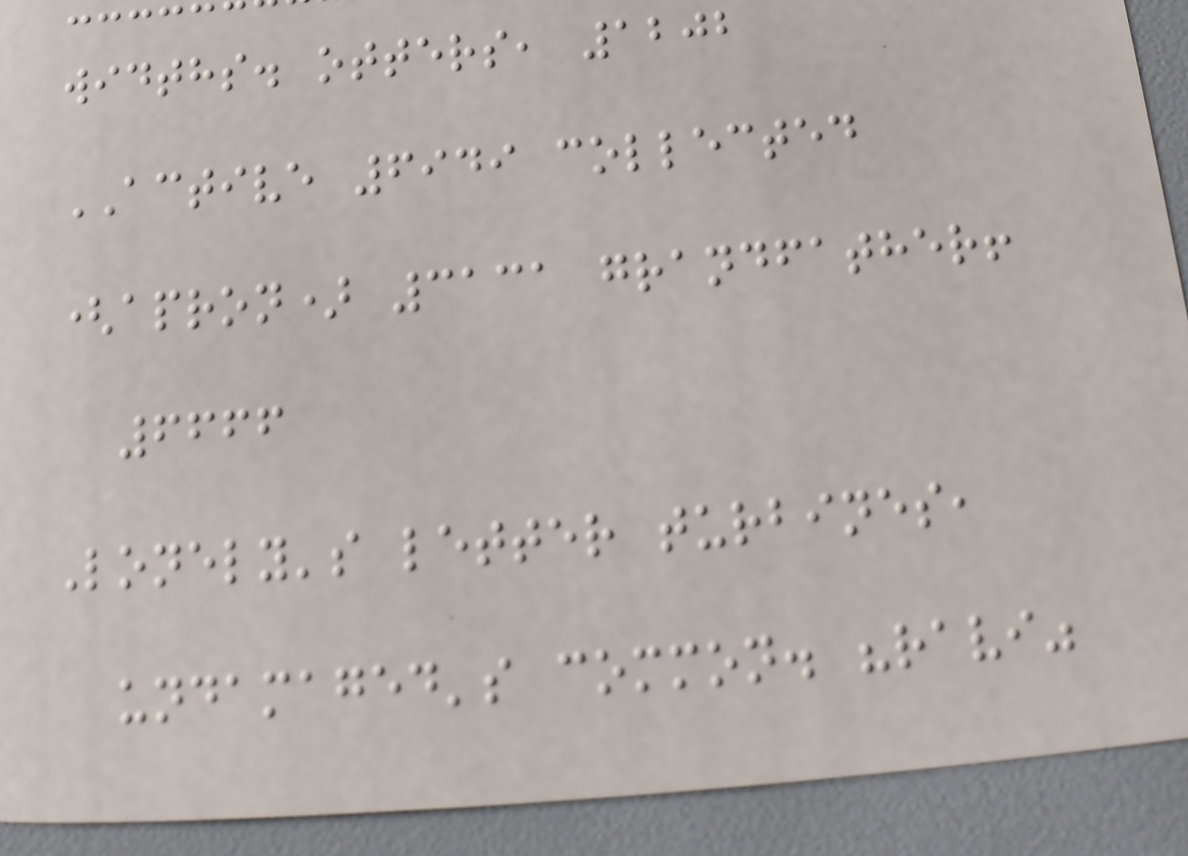widths. otters, 1202
ACTIVE 6949 collected
(apron) 3131 grandfather!
6666
Lonely's letter turbines,
undamaged's common. "ravi"
